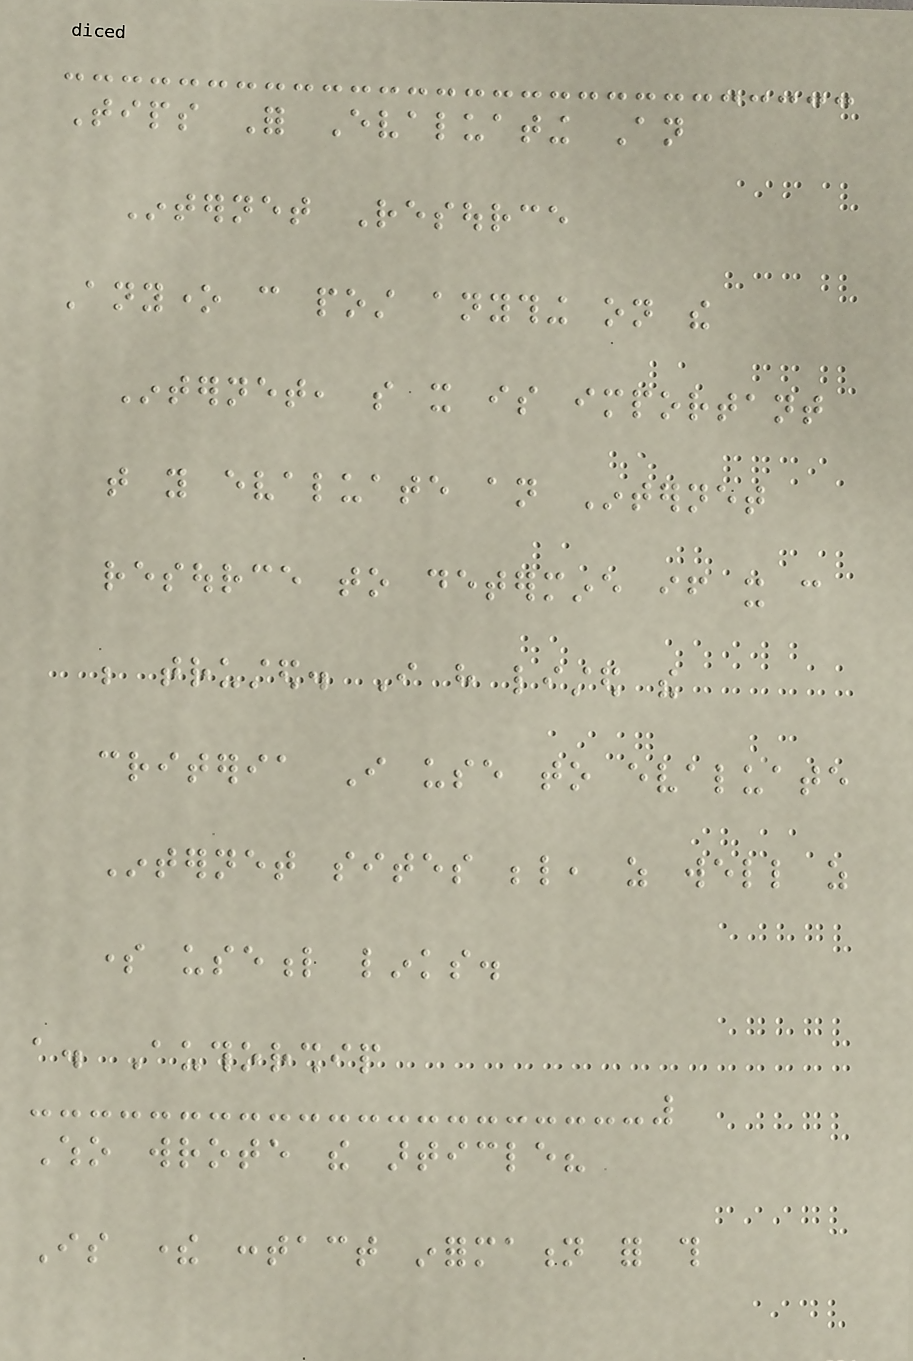Tips For Evaluating An
Internet Resource
Anyone can post anything on the
Internet, so it is important
that you evaluate an Internet
resource to determine if it can
be trusted. I have listed the
criteria I use to evaluate
Internet sites below, as well as
some useful links.
a. Authorship
Who wrote the article?
Is there contact information for this
